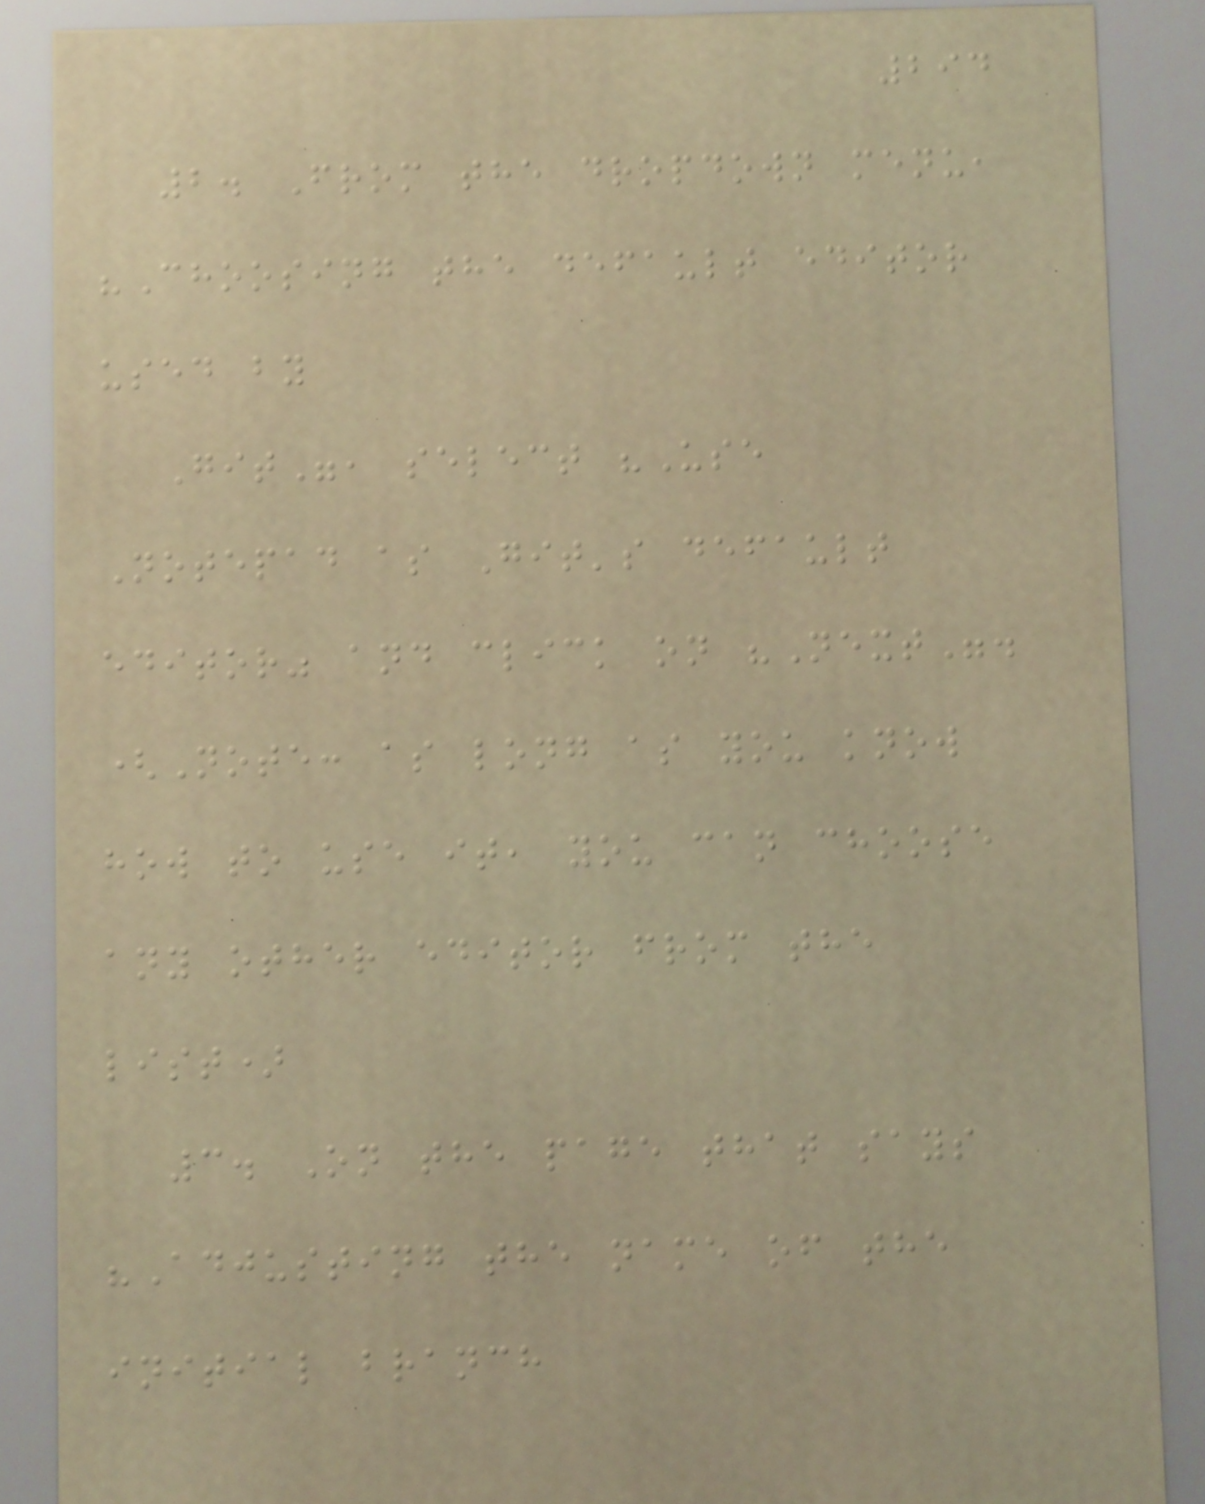294
2. From the dropdown menu,
"Choosing the default editor
used by
Git", select "Use
Notepad as Git's default
editor" and click on "Next".
(Note: as long as you know
how to use it, you can choose
any other editor from the
list)
3. On the page that says
"Adjusting the name of the
initial branch
